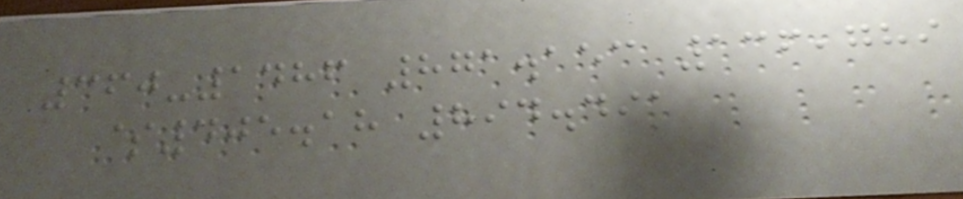360-1486 871.153 136,789
$405.18 894.491
